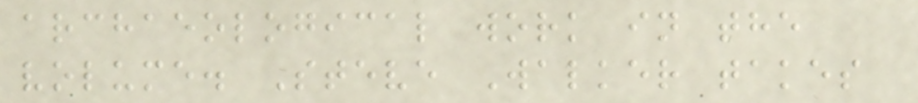archaeological work in the
volume. Steve Walker takes
